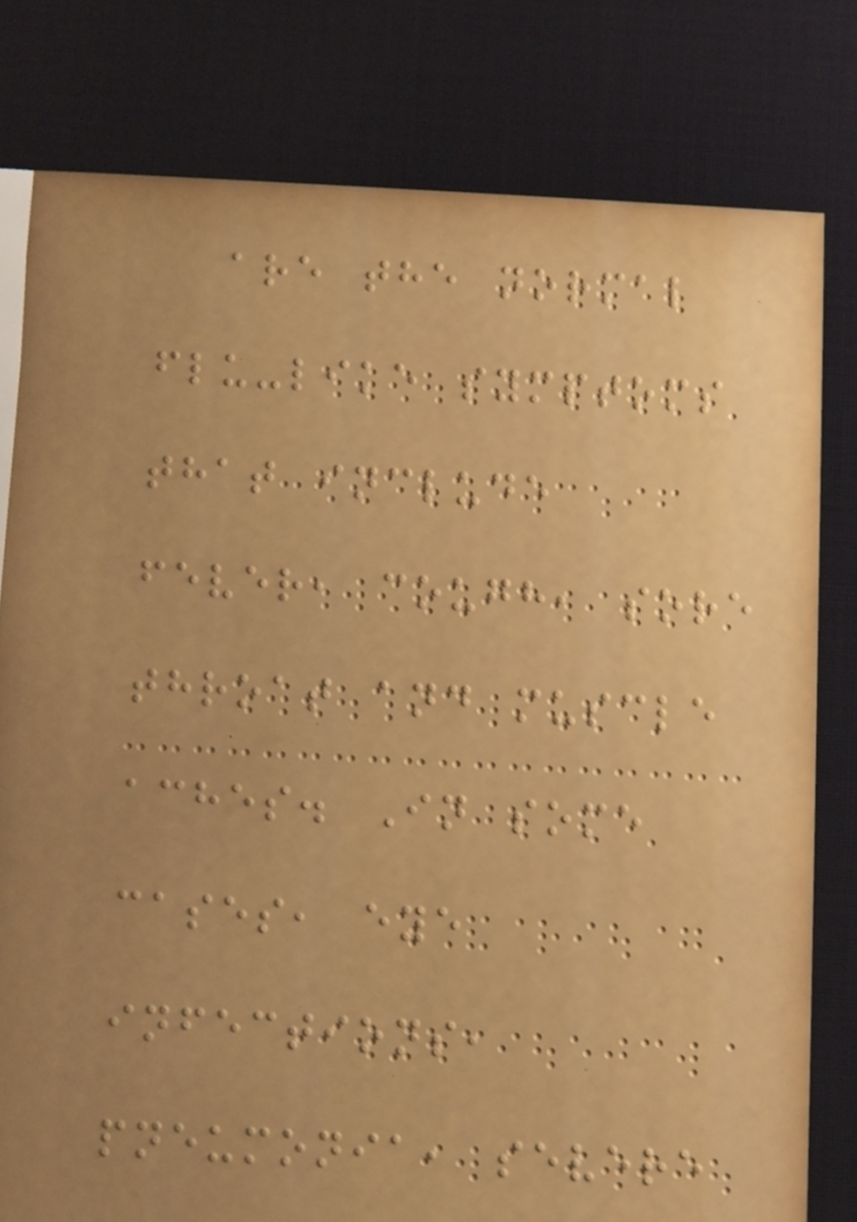are the normal
flu-like symptoms
that include
fever, cough, sore
throat and muscle
aches. In some
cases, eye
infections,
pneumonia, severe
